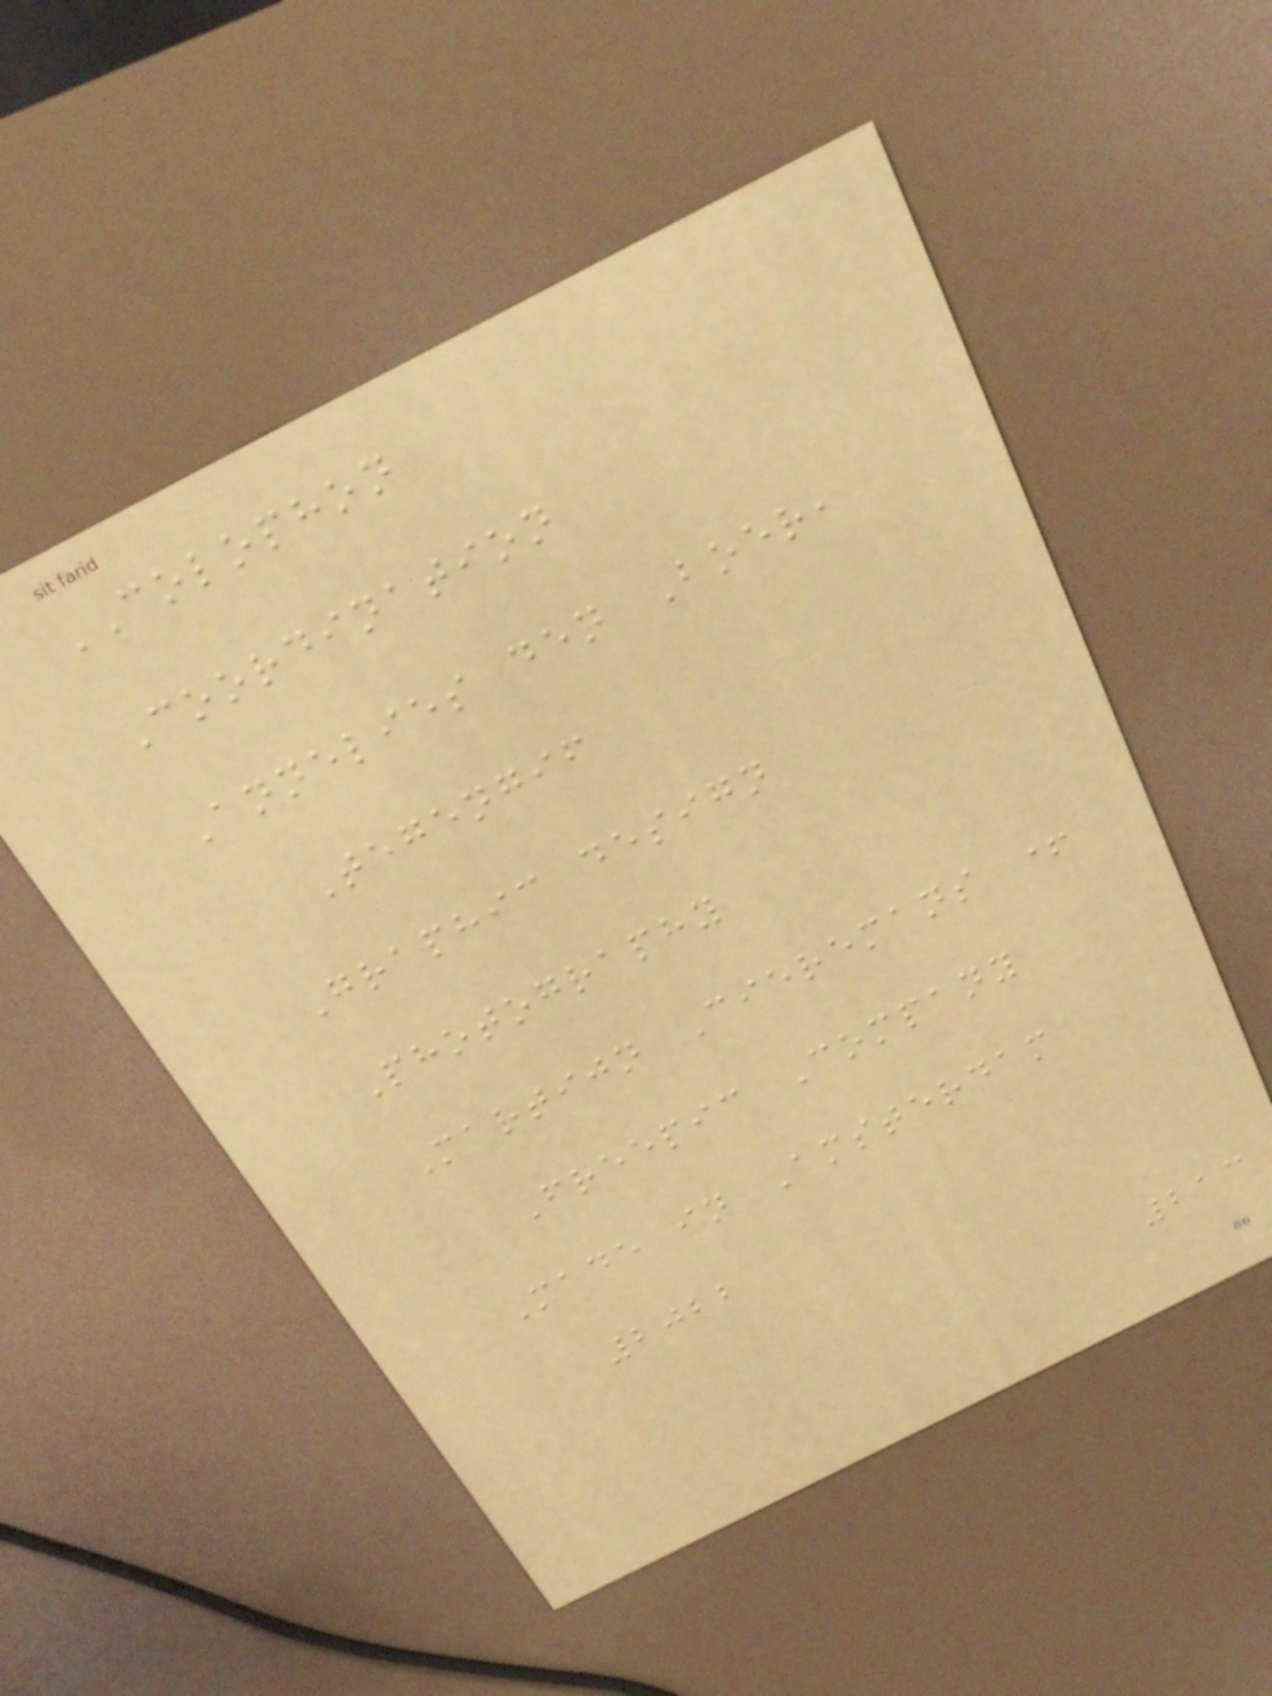COLOPHON
Coordination
Annelies den Boer,
Tegengif
Graphic design
Photography
Martijn Cieremans +
Freepic Company
Made in Amsterdam
2022
213
